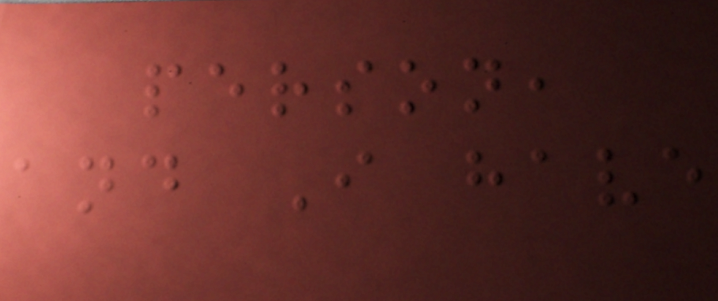person,
and I have
